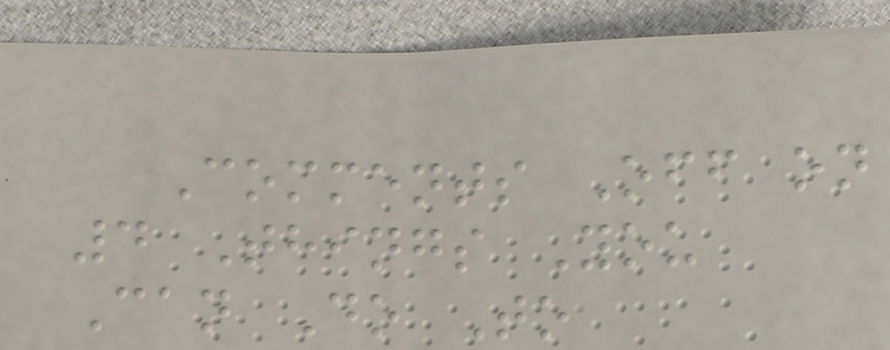Comments Off on
4 Things You
Can Do To
